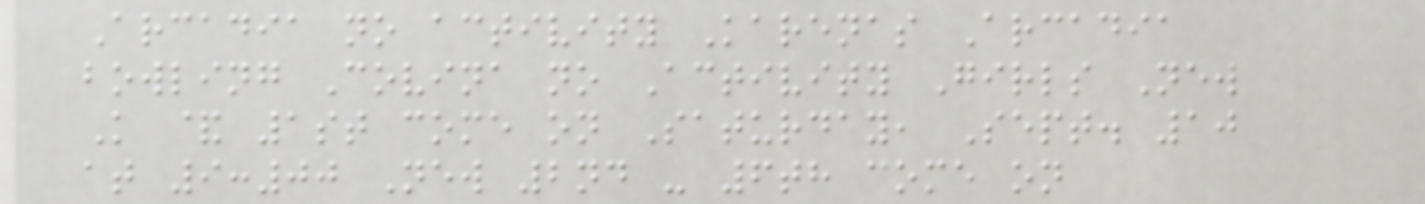Arcadia no activity Karenas Arcadia
bowling Covina no Activity Girls New
K & 1st come on Saturday, Sept. 10
at 9:00 New 2nd - 6th come on
